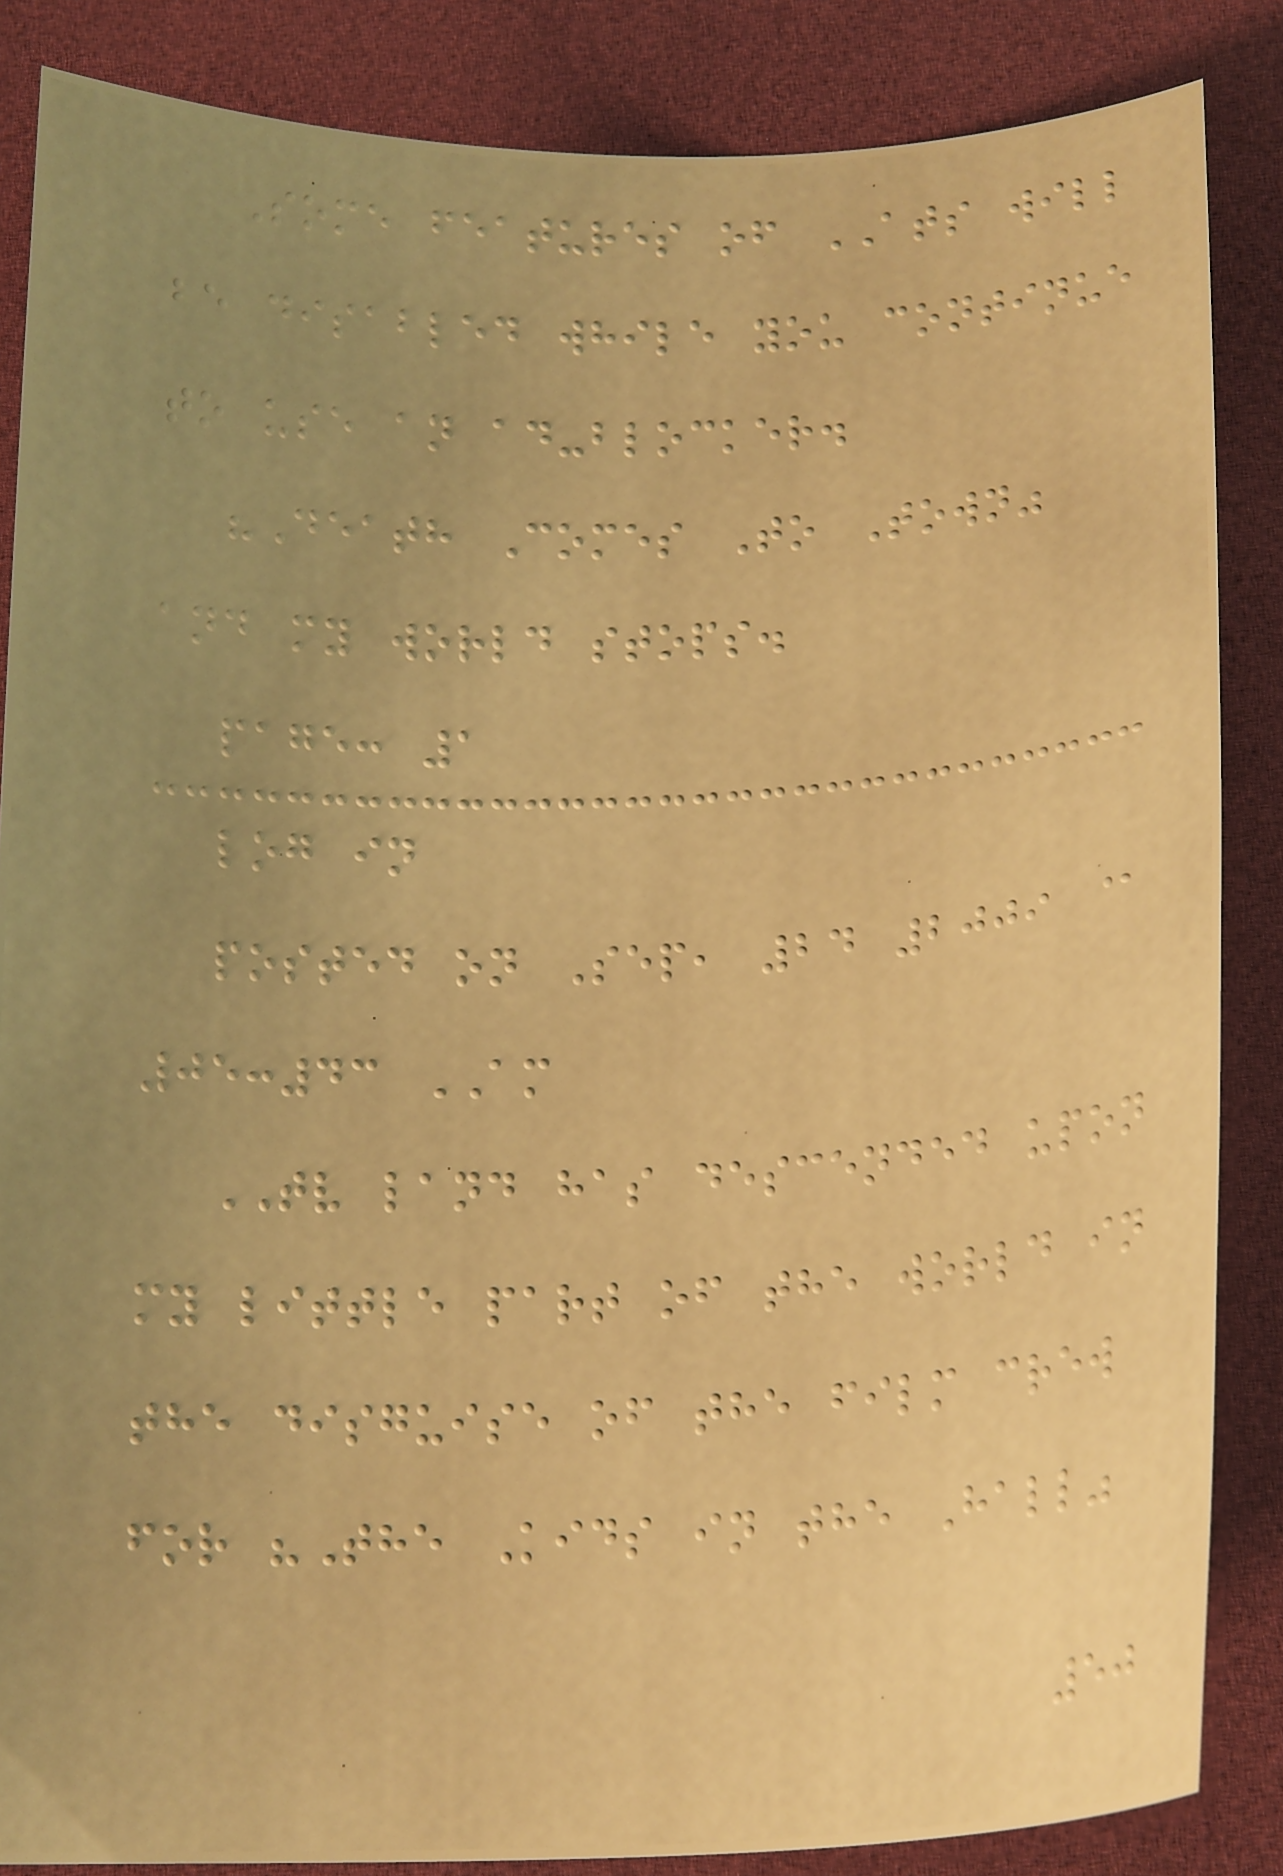Some features of ATS will
be disabled while you continue
to use an ad-blocker.
"Death Comes To Town"
and my world stops.
page: 1
log in
posted on Sep, 24 2009 @
05:43 AM
TV land has descended upon
my little part of the world in
the disguise of the film crew
for "The Kids in the Hall"
50
